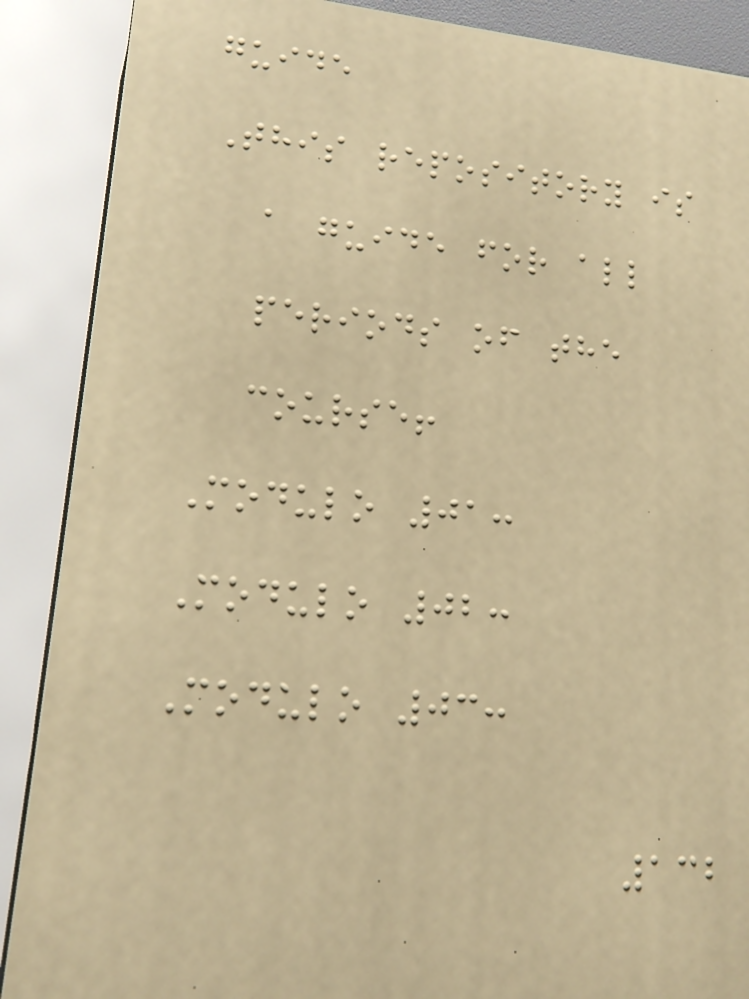guide
This repository is
a guide for all
periods of the
course!
Modulo 01:
Modulo 02:
Modulo 03:
132
